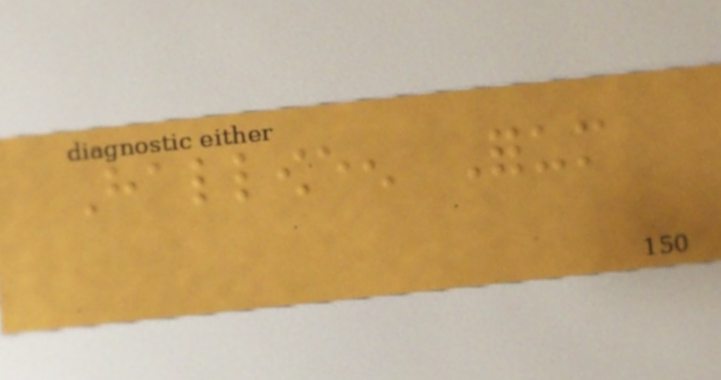Halloween Forum
